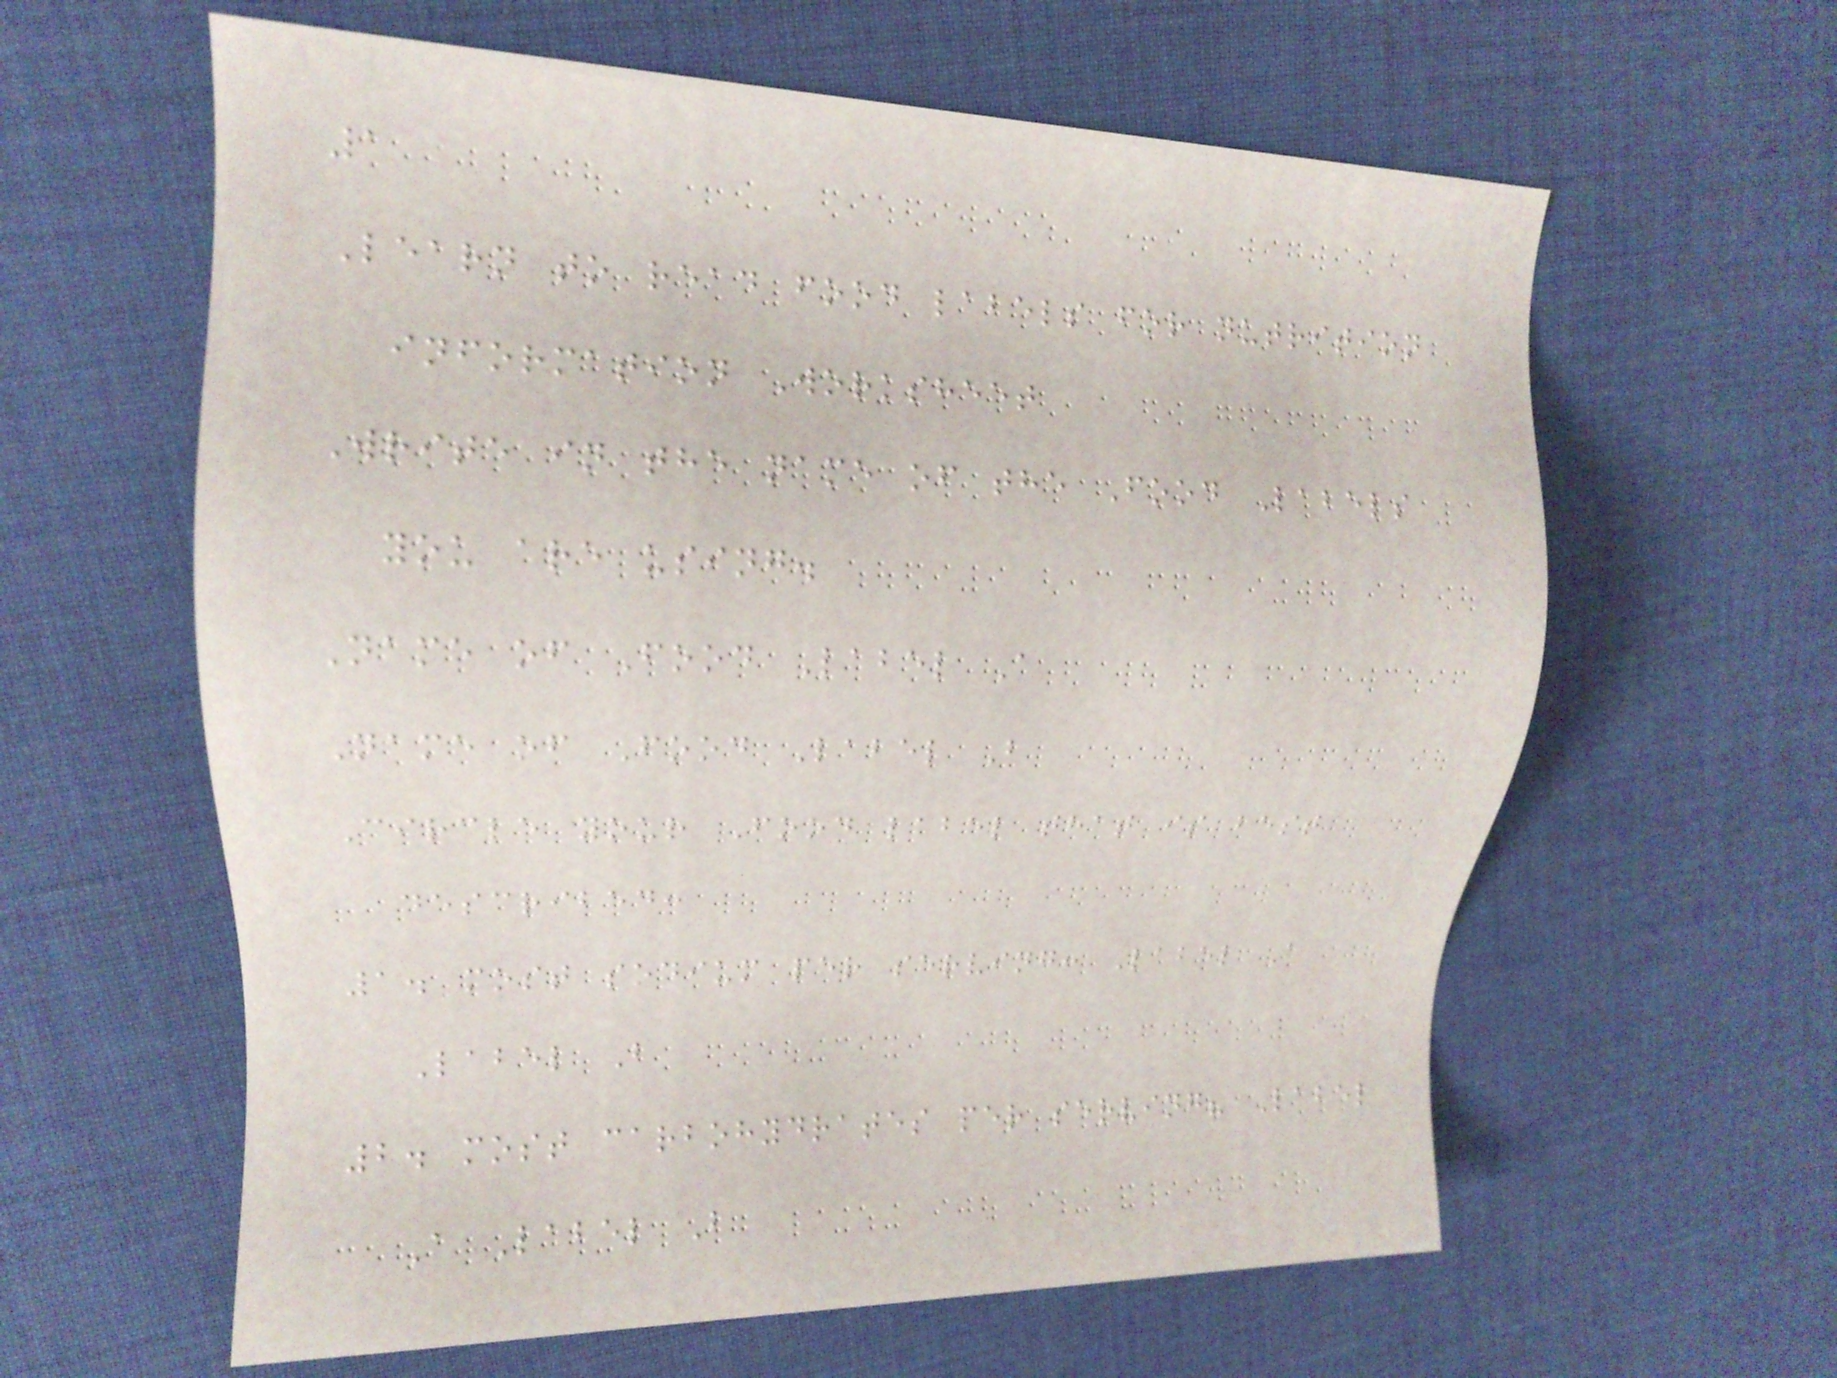1
Learn to read food labels for nutrition
information Worksheet
Write in the name of the Food Labels
you are using.
Name of Food Label A
Name of Food Label B
Circle your Food label that is best
described:
1. most sodium per serving: Label A
Label B
2. most carbohydrates per serving? Label
A Label B
